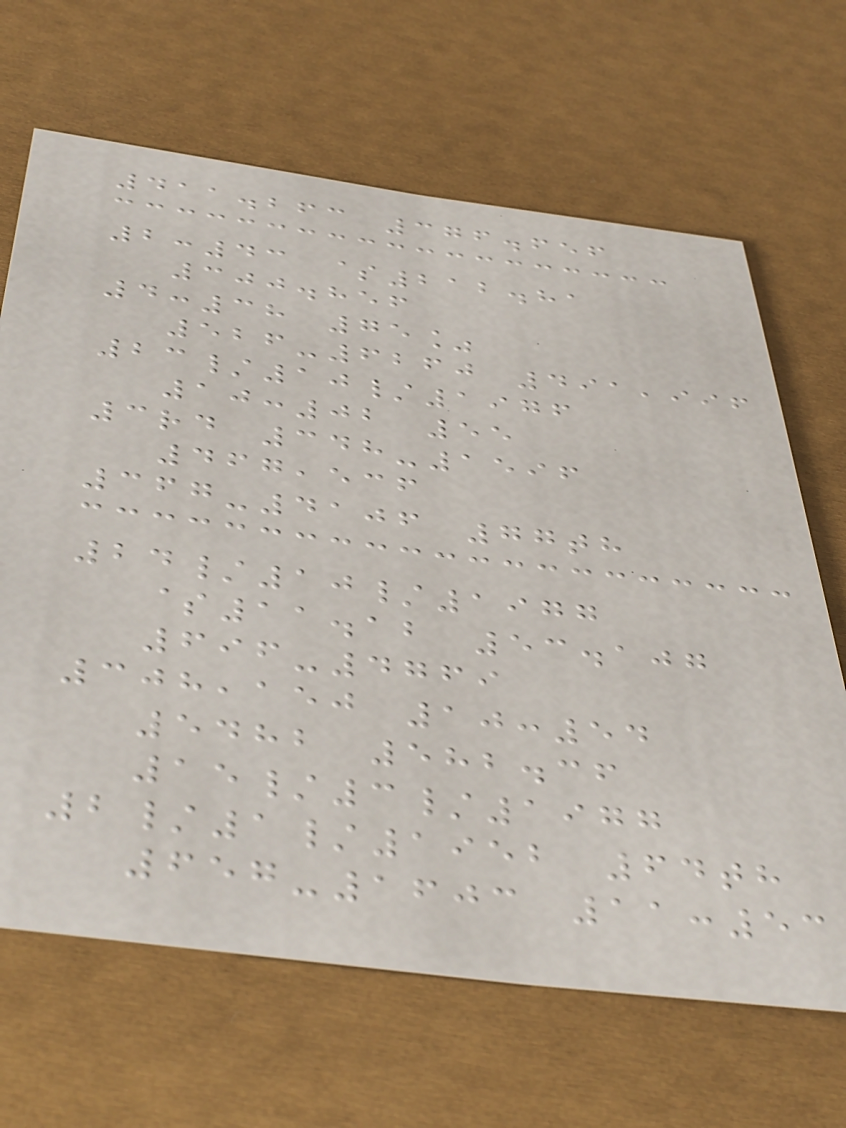411.263 376.656
2:43 $212.81
300.856
4:38 75%
526-6260 491,996
23/10/1976
10:02 55
3rd 348-1596
467,536
367-4106 77th
24/10/1977
$11.12 53.107
696-4769
308,150 10:54
5482 582.36
15/3/1977
2/1/1952 64th
657-1603 11:53
